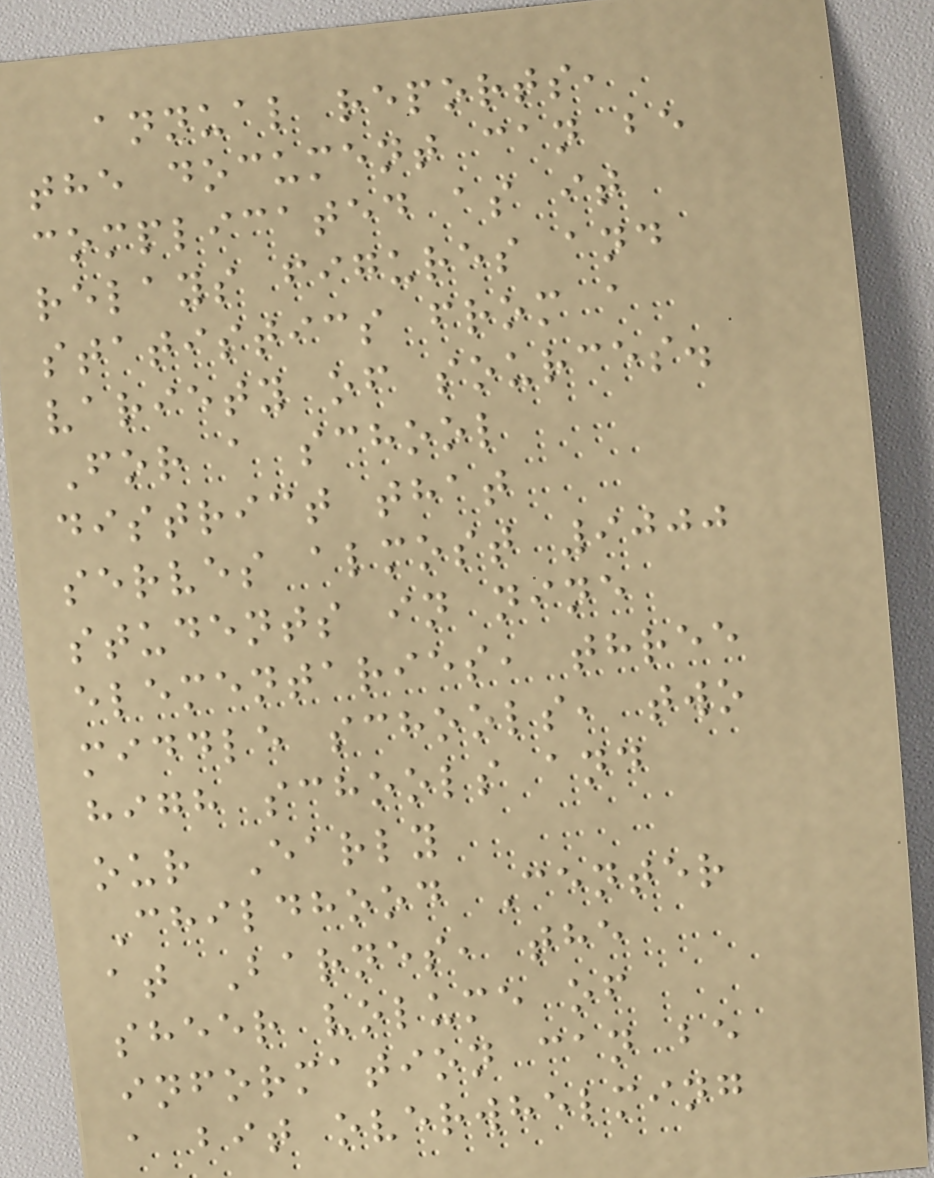annual reports,
the document can be
complicated as it
relays figures and
statistics from a
variety of sources.
For a school
district that
serves almost 9000
students in nine
elementaries, three
middle schools, two
high schools and
our Early
Childhood Center
at Barnes, the
sheer volume of
information can be
a bit overwhelming
